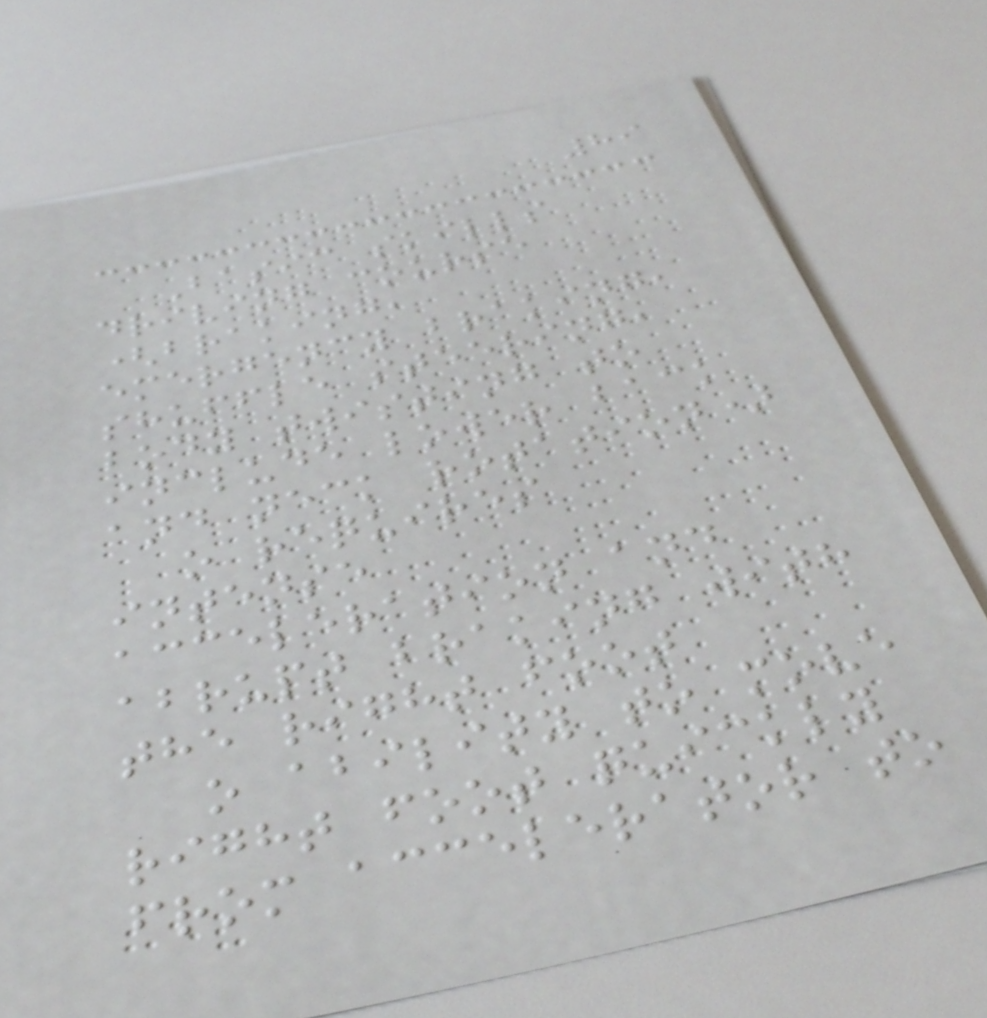89
Basic skills
driving course
(braking,
emergency braking,
shuffle steering,
body twisting to
include lower back
and neck rotation)
o requires
intense
acceleration and
abrupt braking with
the right foot
o ability to move
right foot quickly
from accelerator to
